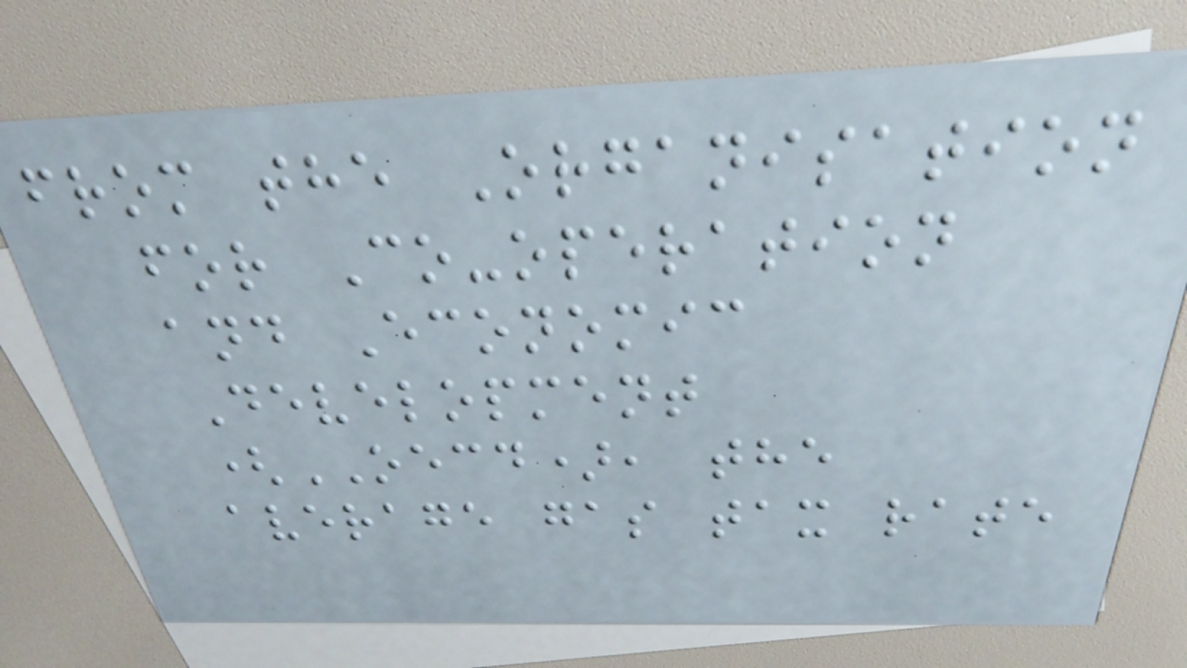from the Organisation
for Co-operation
and Economic
Development
(OECD), the
average gas tax rate
